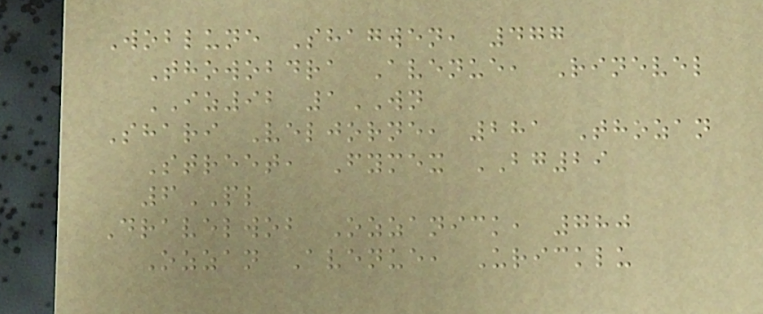Woblune Shagwen, 477
Thowobdra Avenue, Rinevel
IZ92 1WN
Shari Veljorne, 281 Thozan
Street, Fymex BG29
6PL
Dravelwob Ozzanick, 780
Ozzan Avenue, Uricklu
